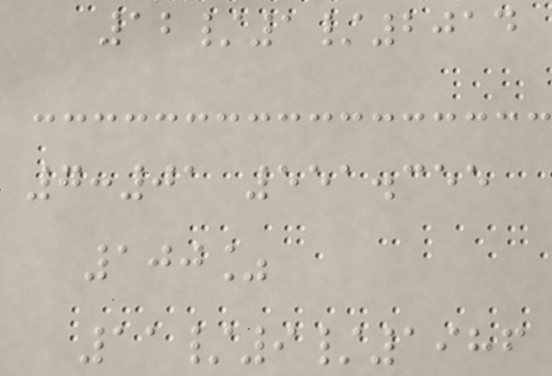12/1/2014
7:01 551.355
100%
11/9/1986
